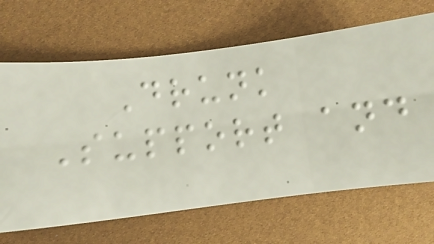Drunk
Support and
